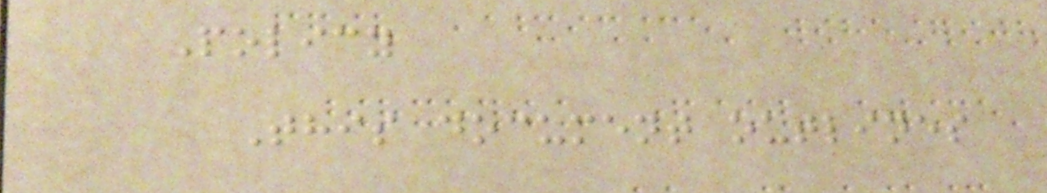Policy
This document outlines
